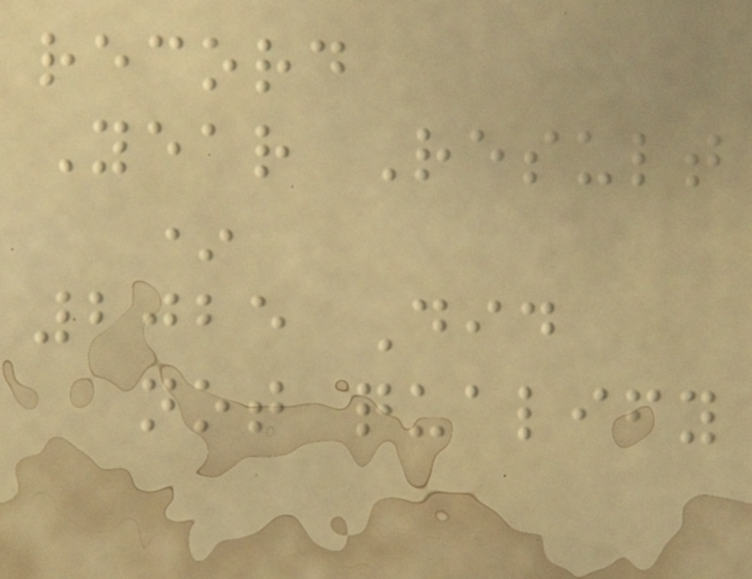record
Year Result
*
2025 Did
not qualify
